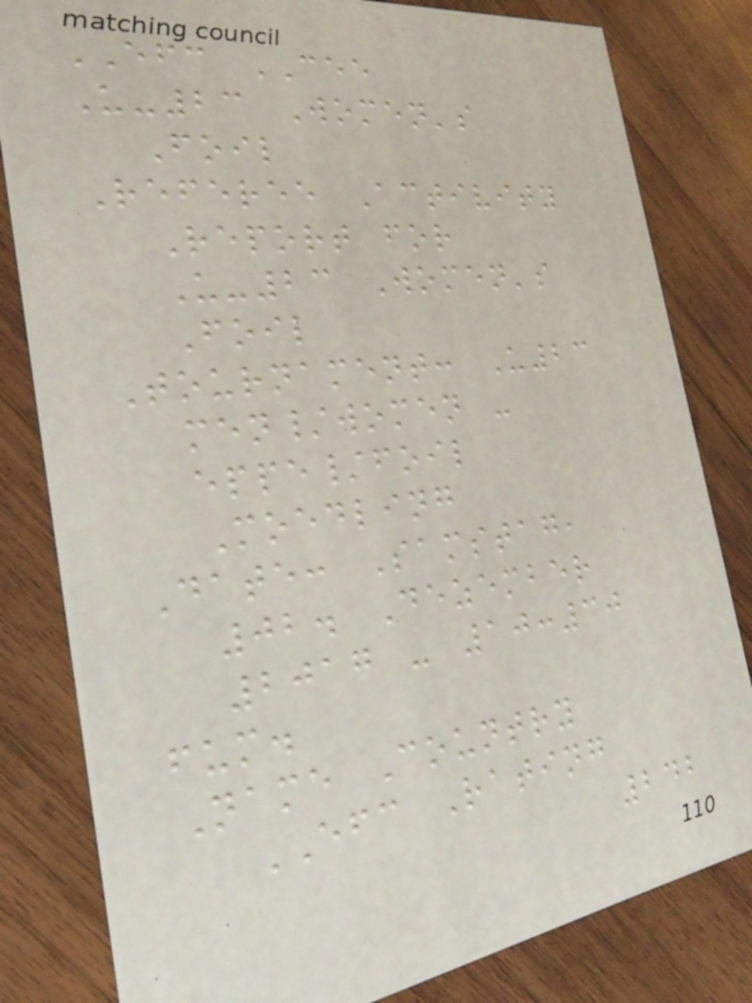EFC CEE
U-23 Women's
Foil
Referee Activity
Report for
U-23 Women's
Foil
Tournament: U23
men/women -
eppe/foil
Moedling
Date: Samstag,
02. Dezember
2017 - 10:30
fum.
Name Country
EFC Rating
242
